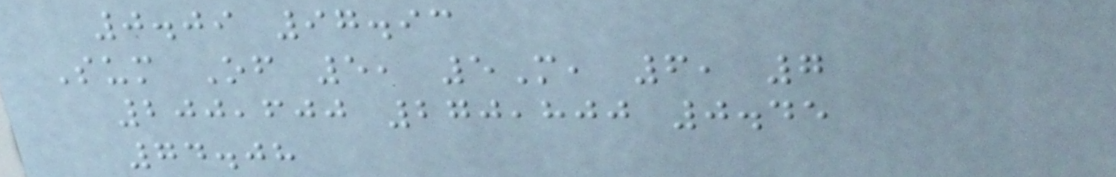0.09 97.93
Sum Of 5, 5M, 6, 7
200,600 270,800 0.45
74.08
